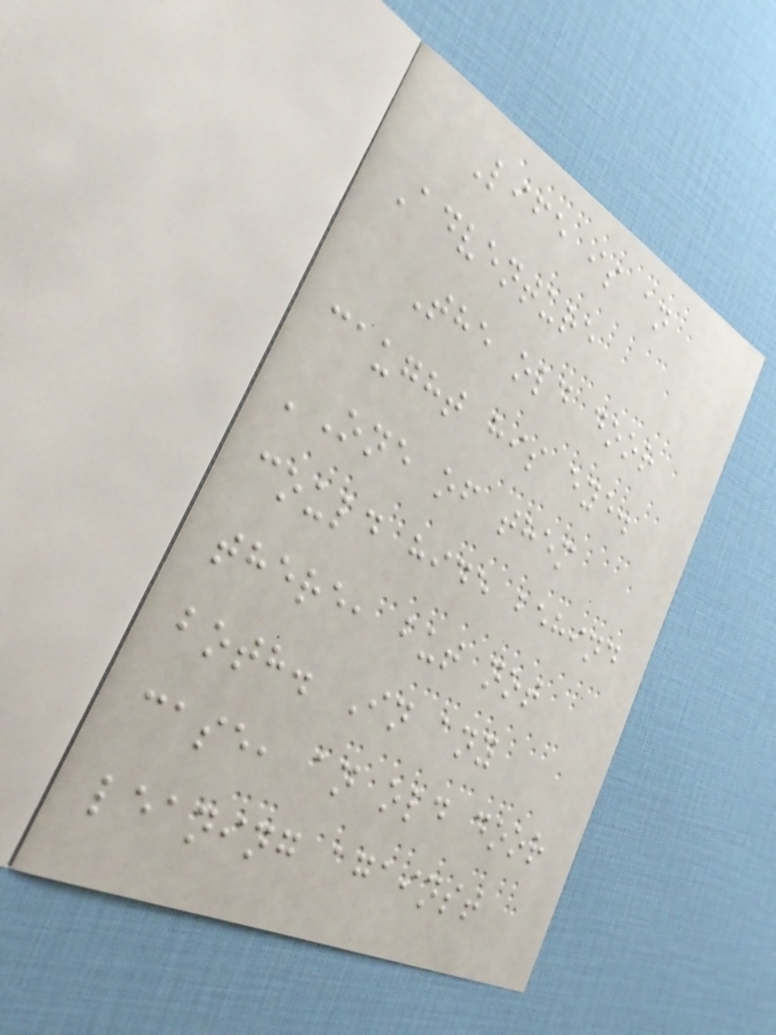Life is an
Adventure
The old door
caught his eye.
'One of them
could hide behind
there, but not
both. In any
case, an old door
leaning against
